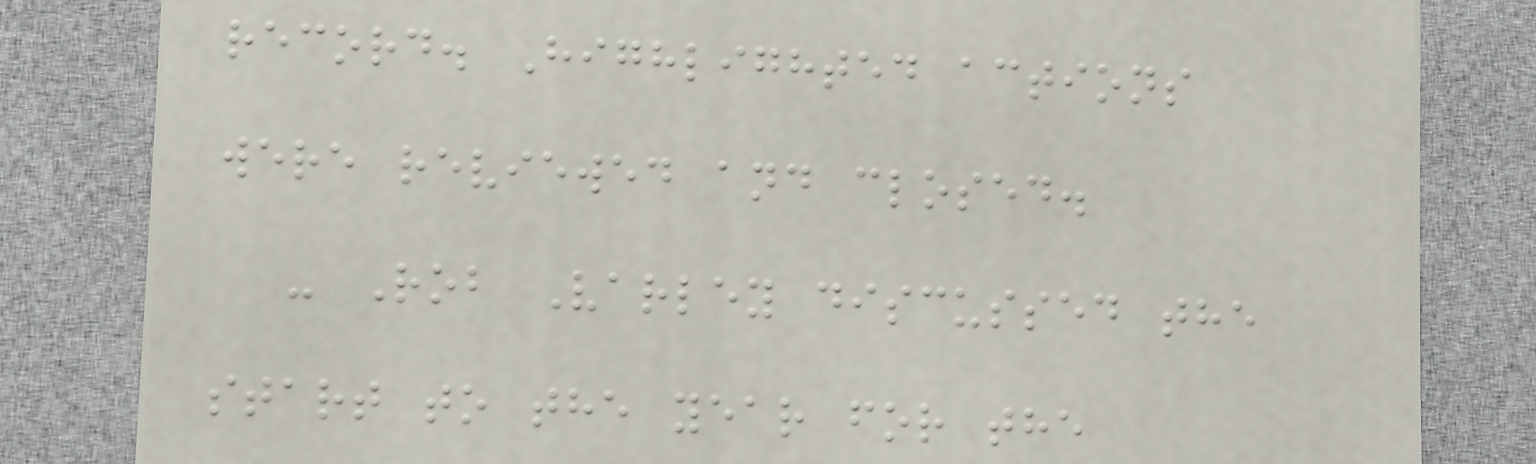record. Highlighted actions
were reviewed and closed.
- Rob Varley discussed the
start to the year for the
